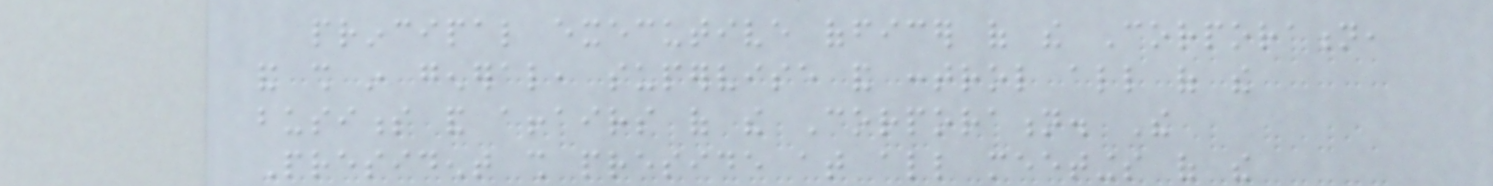principal executive officer of the Corporation,
and shall in general, supervise and control all of the
business and affairs of the Corporation. The
President shall preside at all meetings of the
